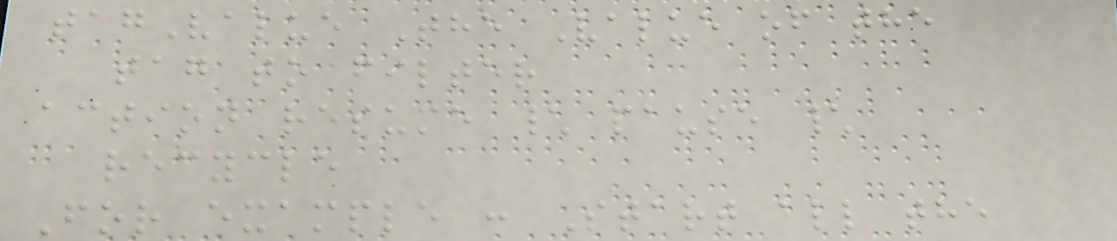tagValue The Value of the
tag to filter
action resume \ pause \
recycle
For example : Start all the
